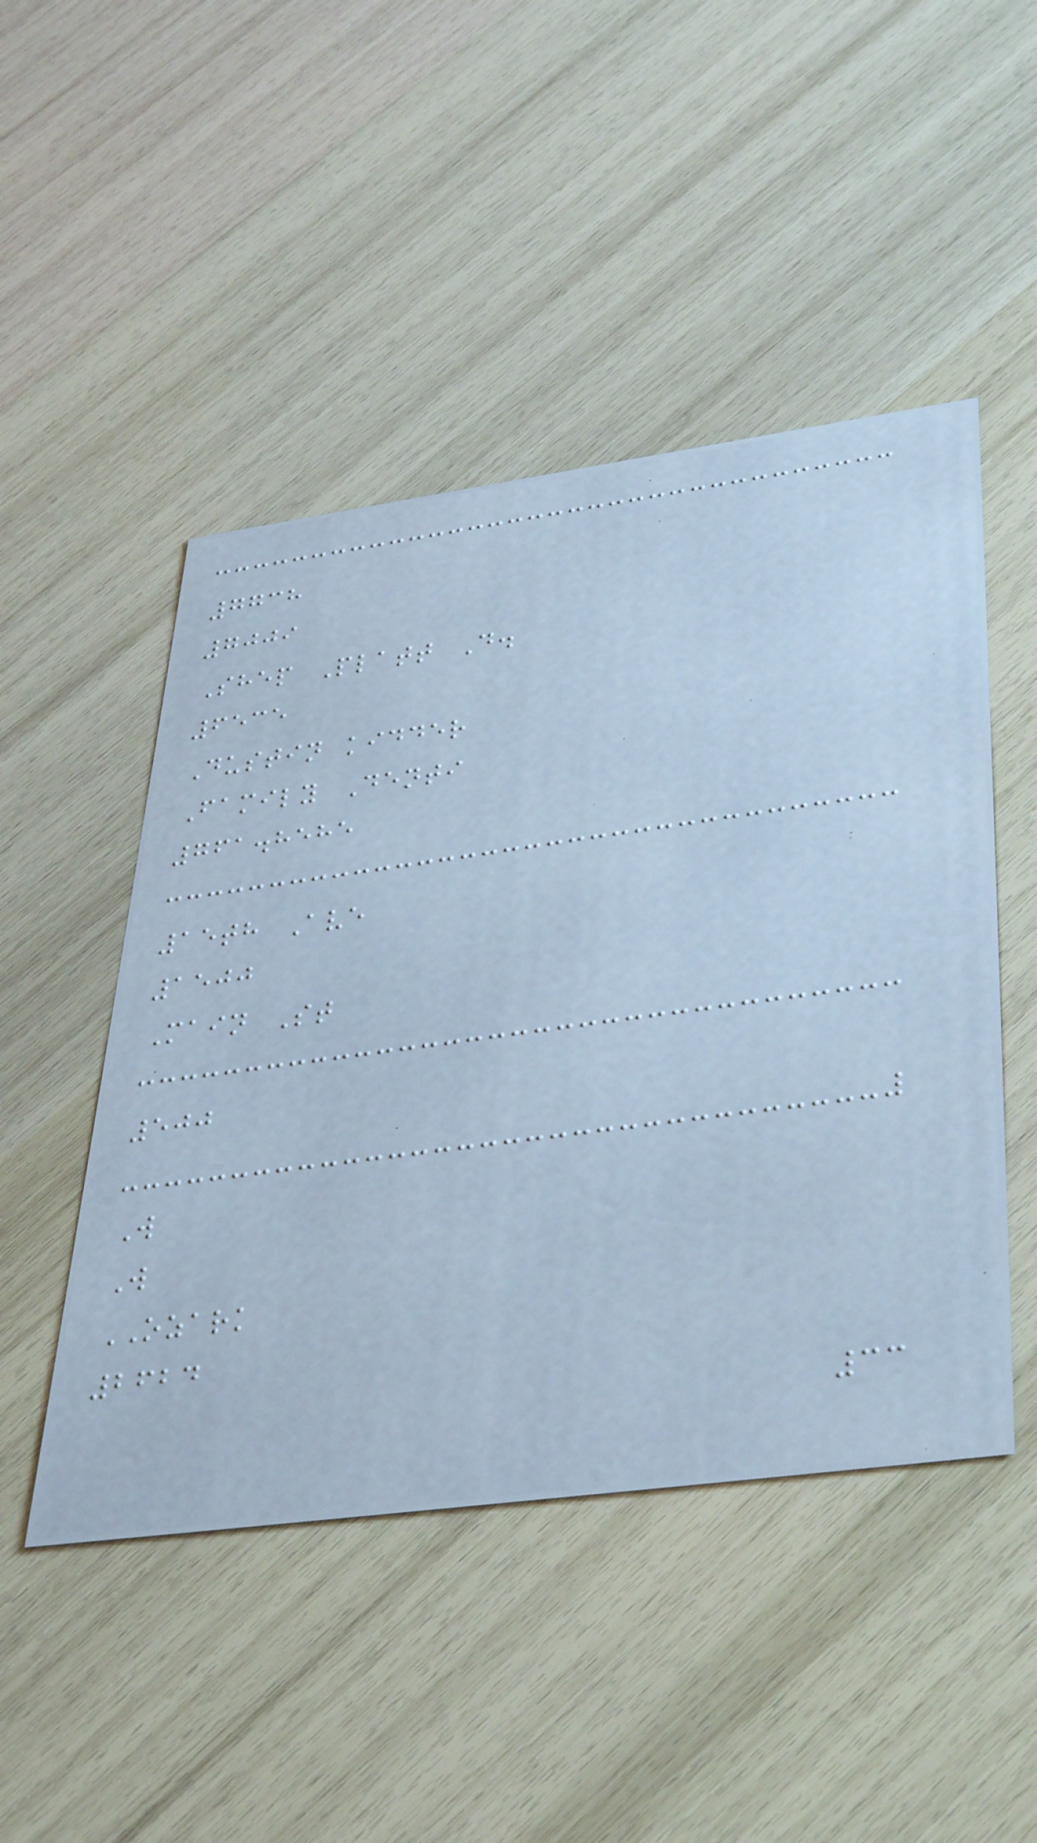7738
7009
Shep Platt D.
6535
Dustin kidder
Family Denti
761.8585
15th Ave
1500
Main St
500
W
W
OZARK
2624
33
